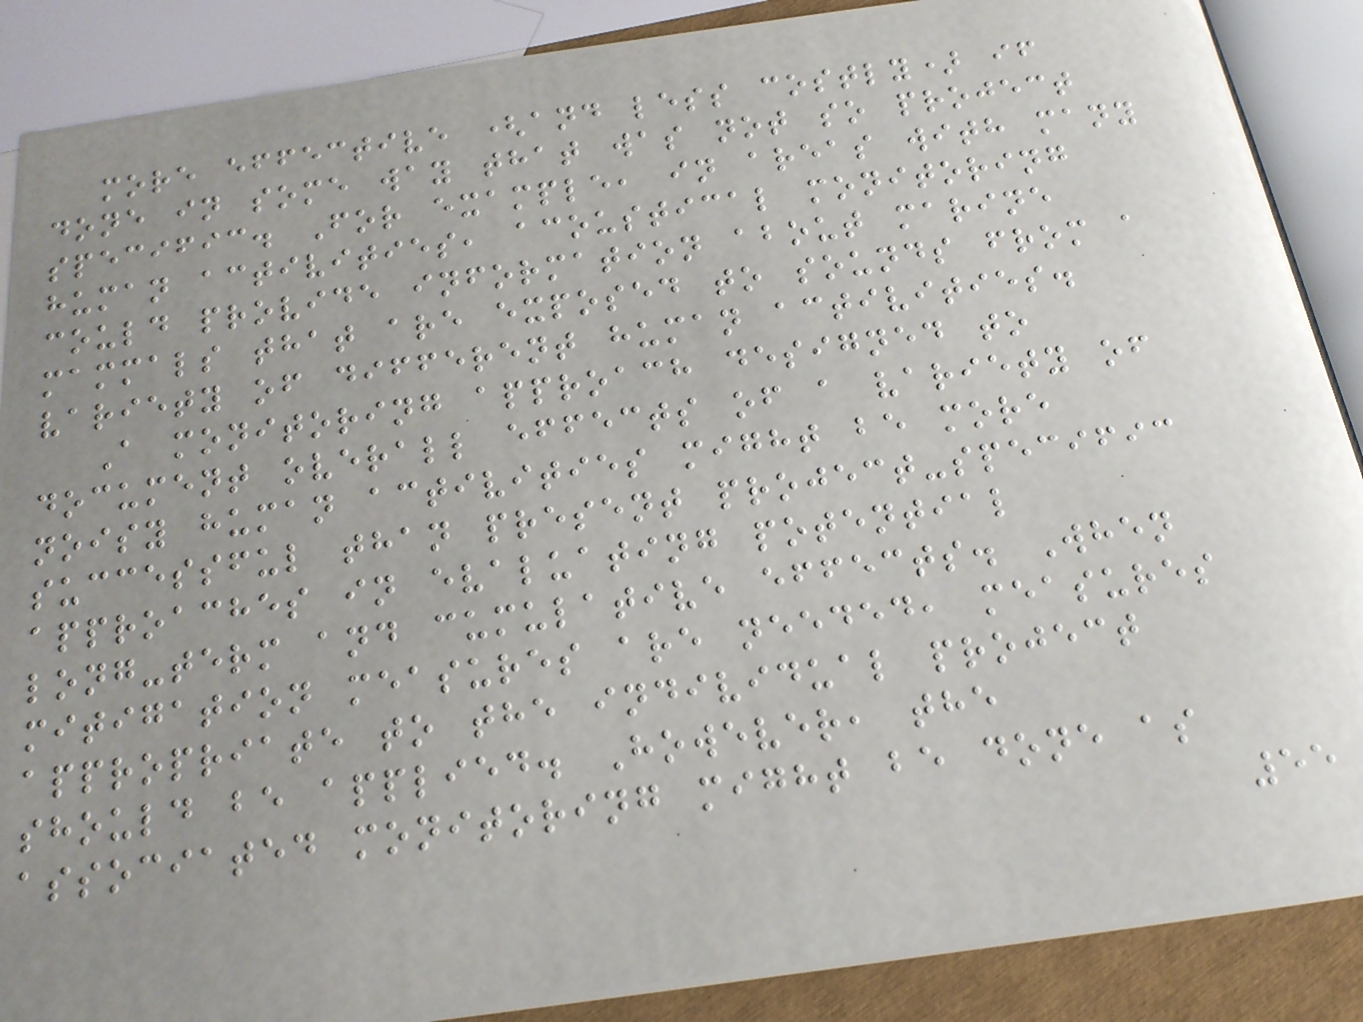more effective (and less costly) if
done in some way that was not so project
specific. For example, in areas with many
human activities, acoustical monitoring
could provide information about marine
mammals that are exposed to sounds from a
variety of different human activities.
A monitoring approach designed to
document overall effects of a variety of
noisy human activities might be more
successful than present project-specific
approaches in evaluating potential
long-term and cumulative effects. When
mitigation measures are needed, measures
appropriate to the individual project
should be applied. However, the
associated monitoring might be done as
55
